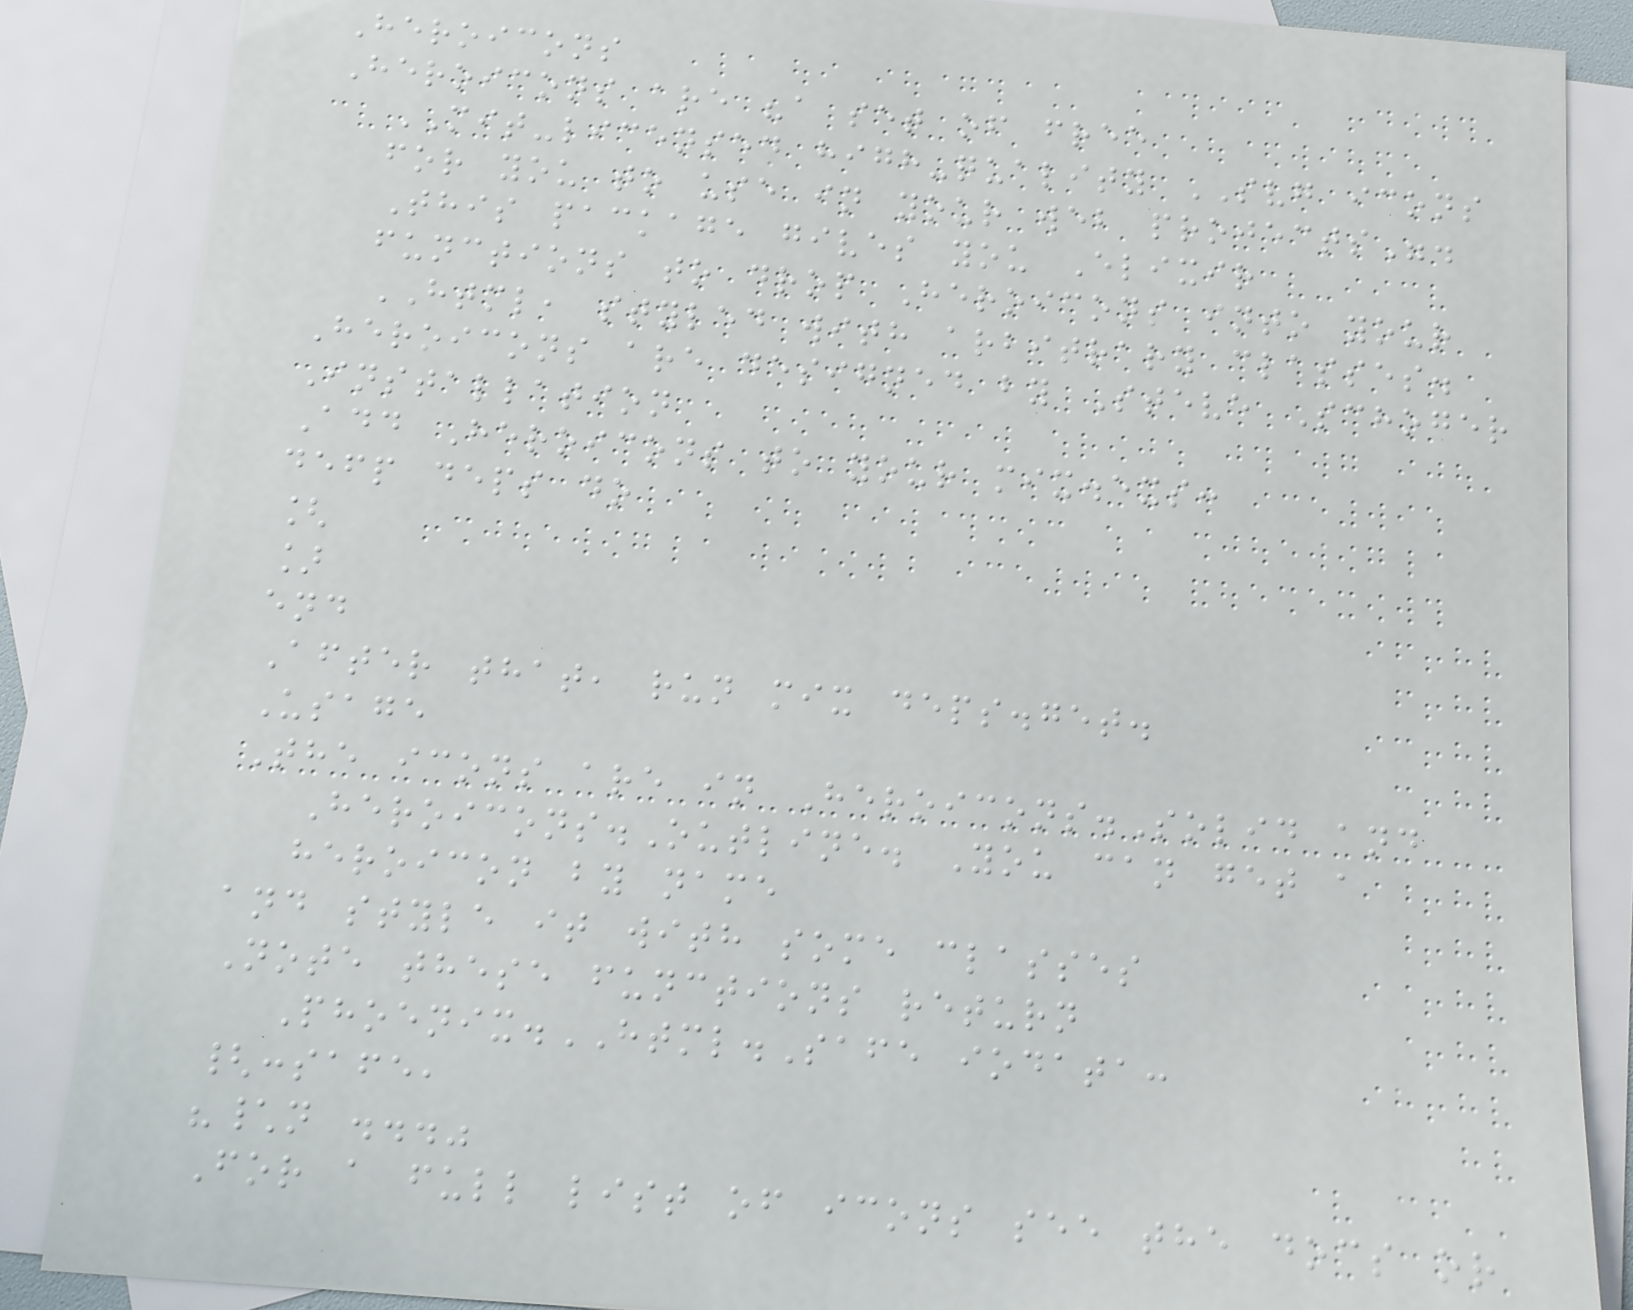Heroicons
Heroicons are "a set of free
MIT-licensed high-quality SVG icons
for you to use in your web projects".
This package gives you Elixir
functions to drop Heroicons into your
HTML, styled with arbitrary classes.
Heroicons are designed by Steve Schoger
Installation
Add Heroicons to your mix.exs:
defp deps do
[
]
end
After that, run mix deps.get.
Usage
The icons are in Heroicons.Solid and
Heroicons.Outline. You can get a
heroicon by name
and style it with some classes
Note these functions return
Phoenix.HTML.Safe iodata:
{:safe,
"\n ..."
For a full list of icons see the docs or
